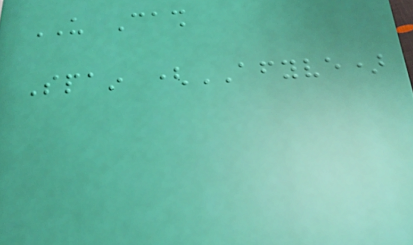US Cash
Spain (AFYVE)
